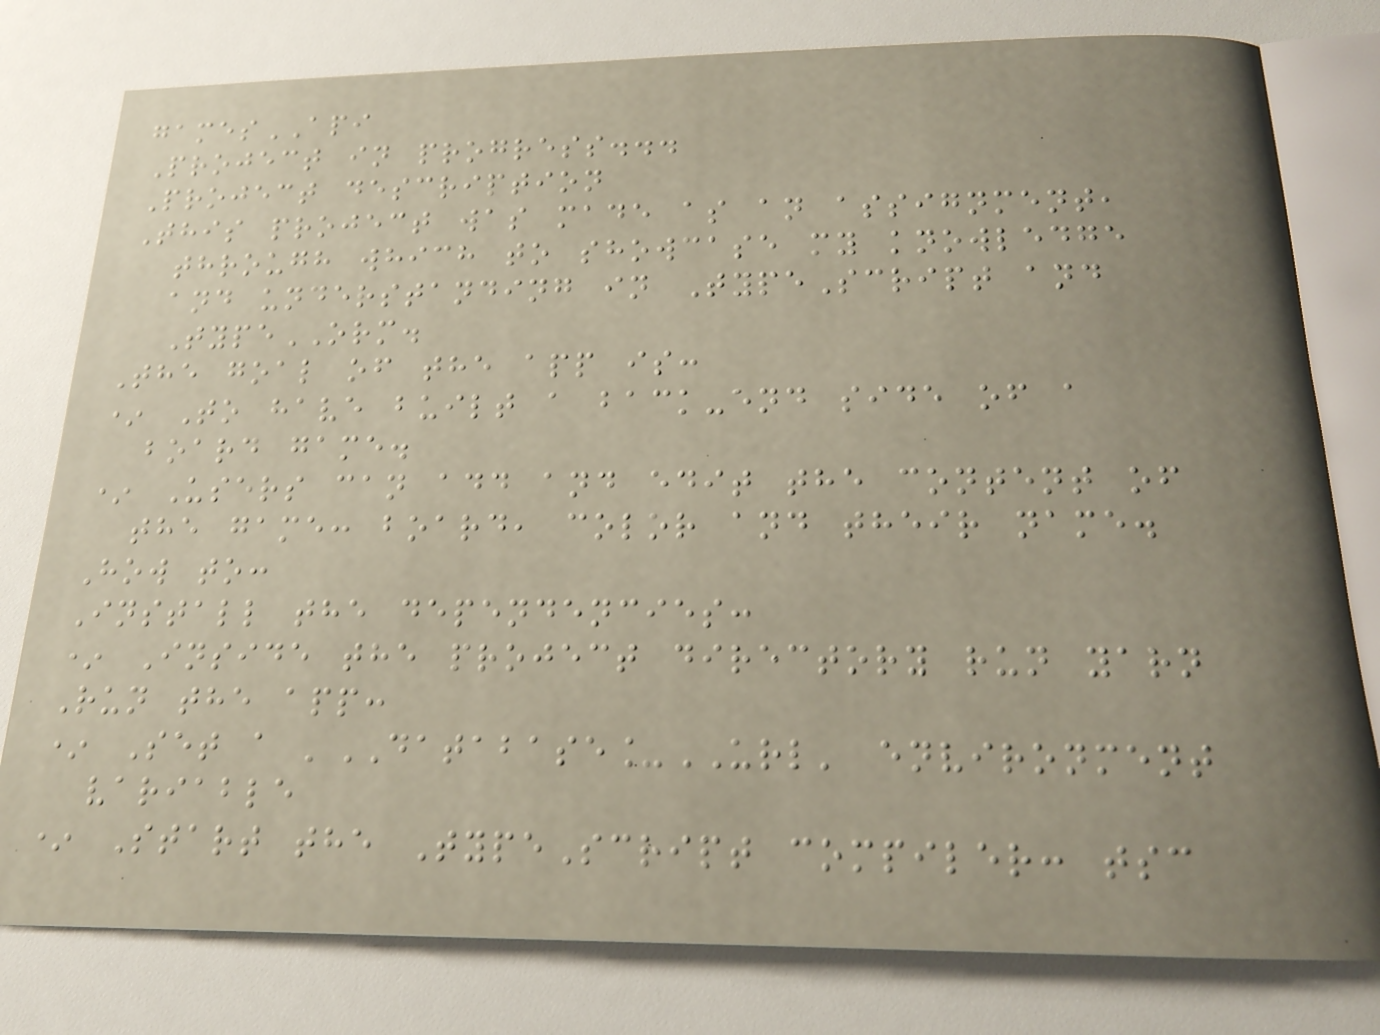gamesAPI
Project in progress...
Project description
This project was made as an assignment,
through which to showcase my knowledge
and understanding in TypeScript and
TypeORM.
The goal of the app is:
* To have built a back-end side of a
board game.
* Users can add and edit the content of
the game: board, color and their name.
How to:
Install the dependencies:
* Inside the project directory run yarn
Run the app:
* Set a 'DATABASE_URL' environment
variable
* Start the TypeScript compiler: tsc
